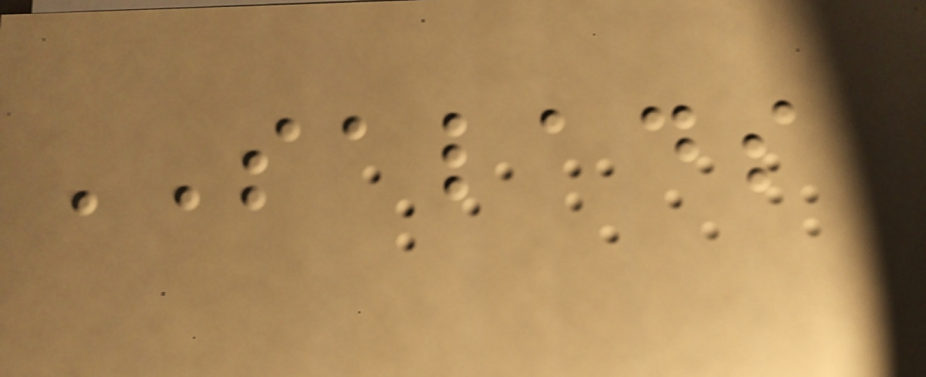SALADS
